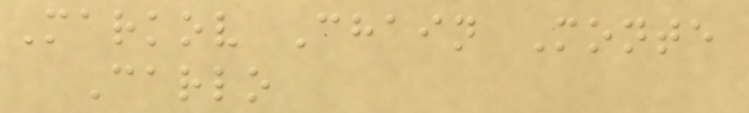Markov Chain Monte
Carlo
